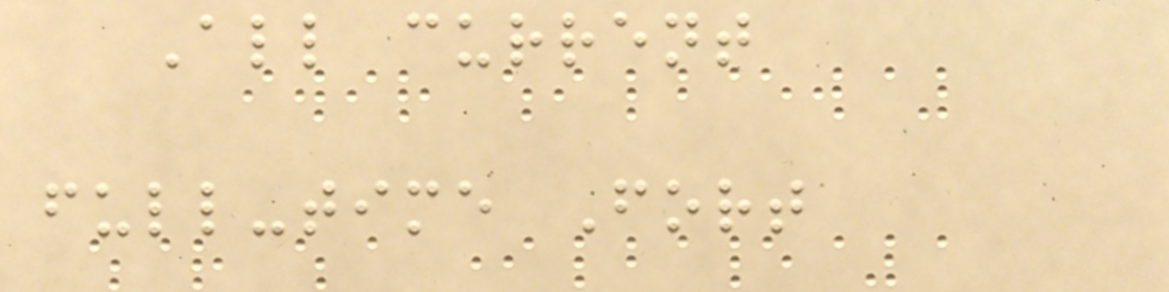All current
full-time Fort
